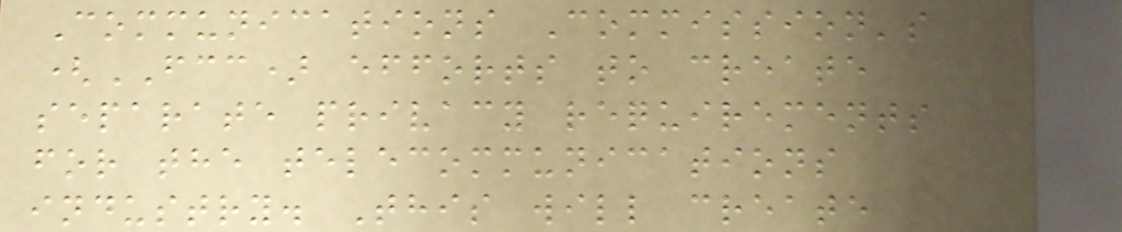Communications Commission's
(FCC) efforts to create
separate privacy requirements
for the telecommunications
industry. This will create
